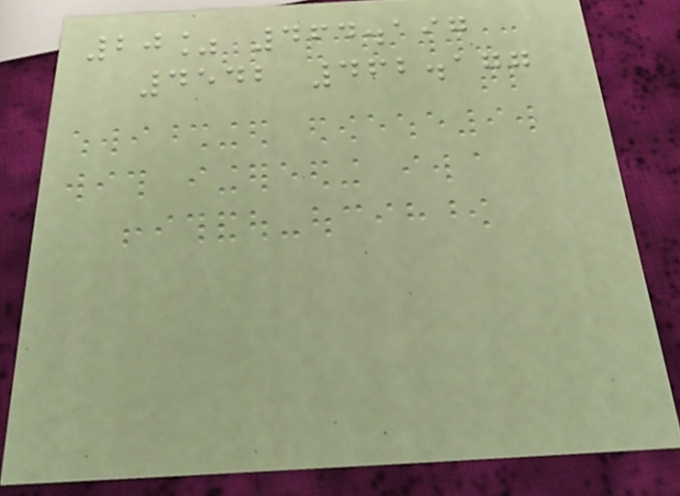20% 464.197
4542 462.177
